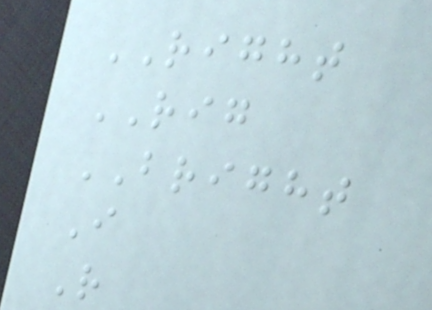RIGHT
RIG
BRIGHT
I
R
